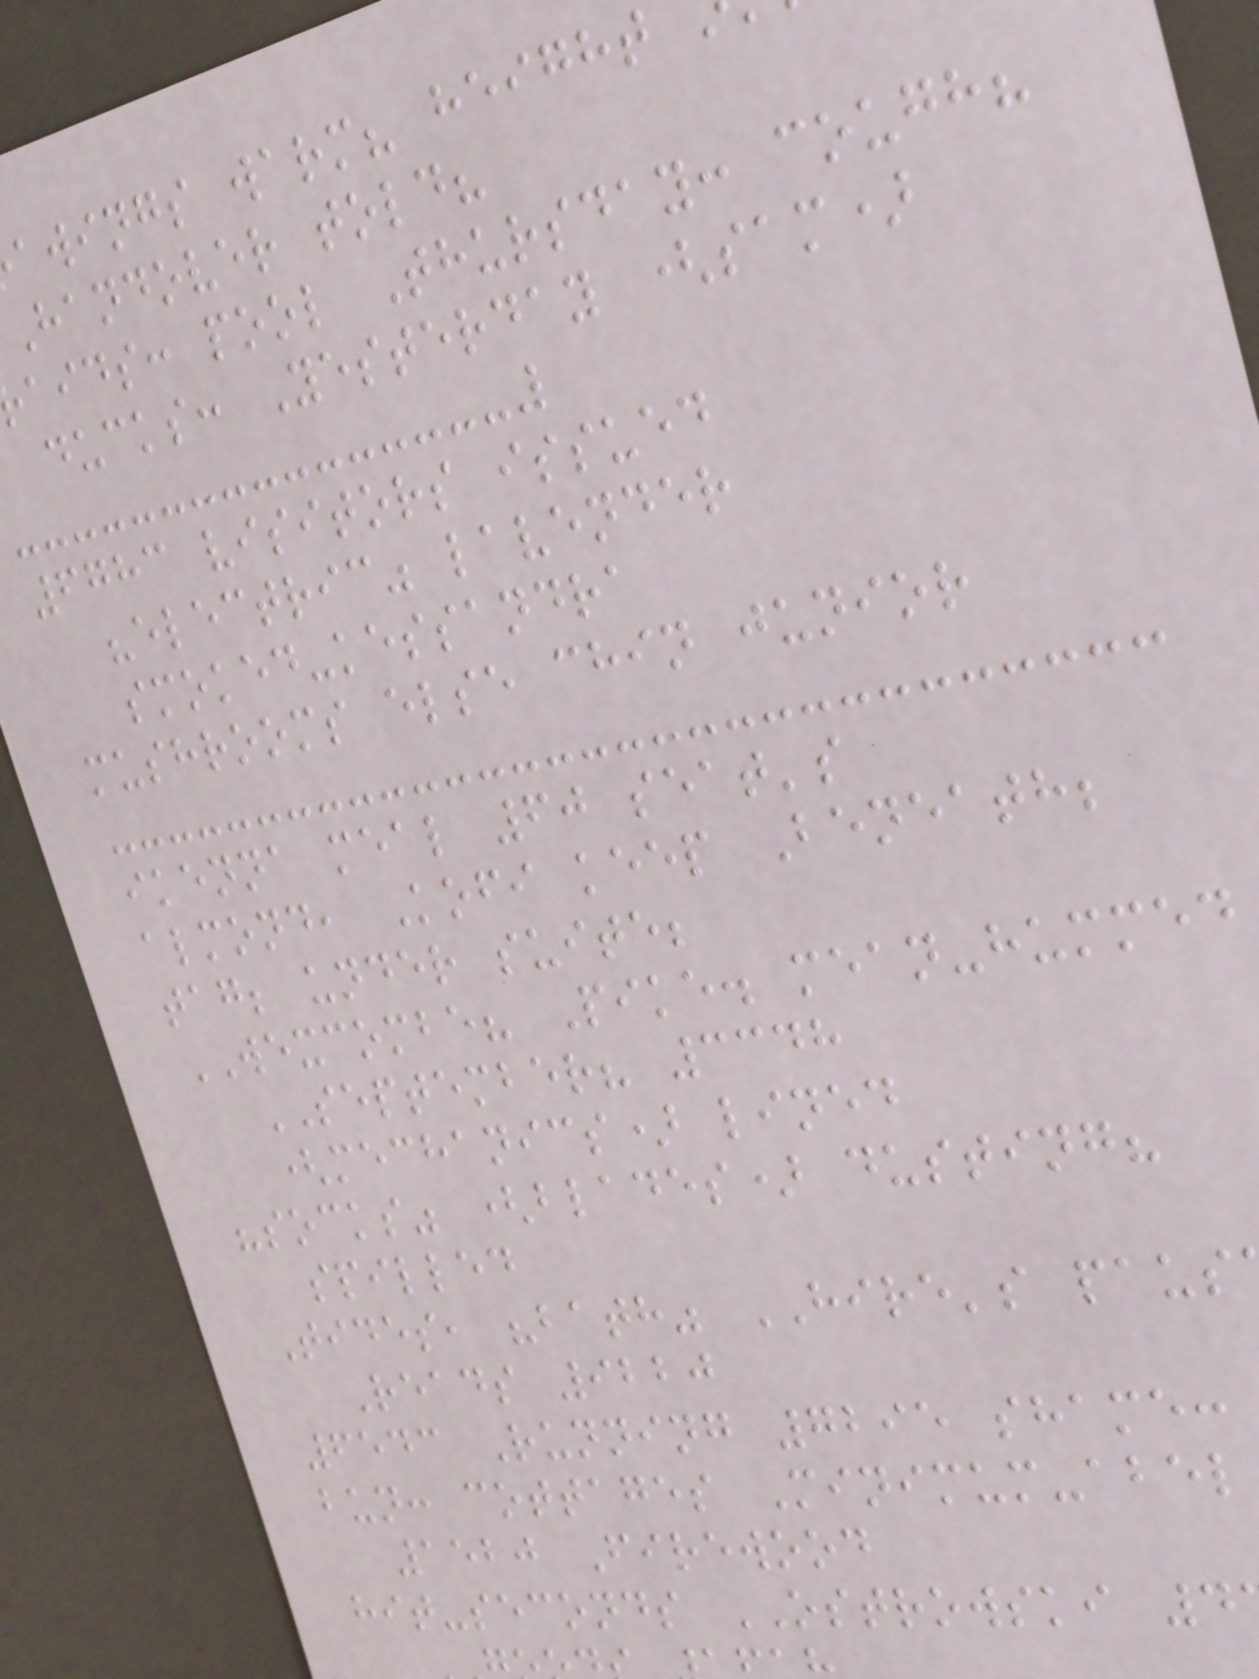awings warm? height
Handover told?
aids: pool Thursday: cough?
ducks: Yesterday (sam)
6783 visitors issued
"electric" lavender
smoked-kessandra
mushrooms else chin junior
ikenna meal 60 seat's
almond, Kofi keep Beneath;
tag; under suite;
WEXCOMBE? Pike. mean-hummed
SEPTEMBER? 3348
(mechanics) lined
"socks" (blades) dusting?
spilled
Tides, "bath" HIRE's paus
Reads 9220
6543 Running 7295 shame:
bun: cottages Minimum-abel
1520 Firewood
hit-seconds OSTROWSKI 4
